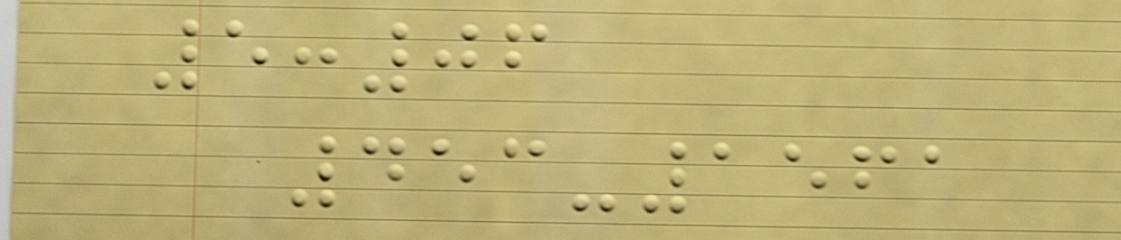5:06
453-1561
